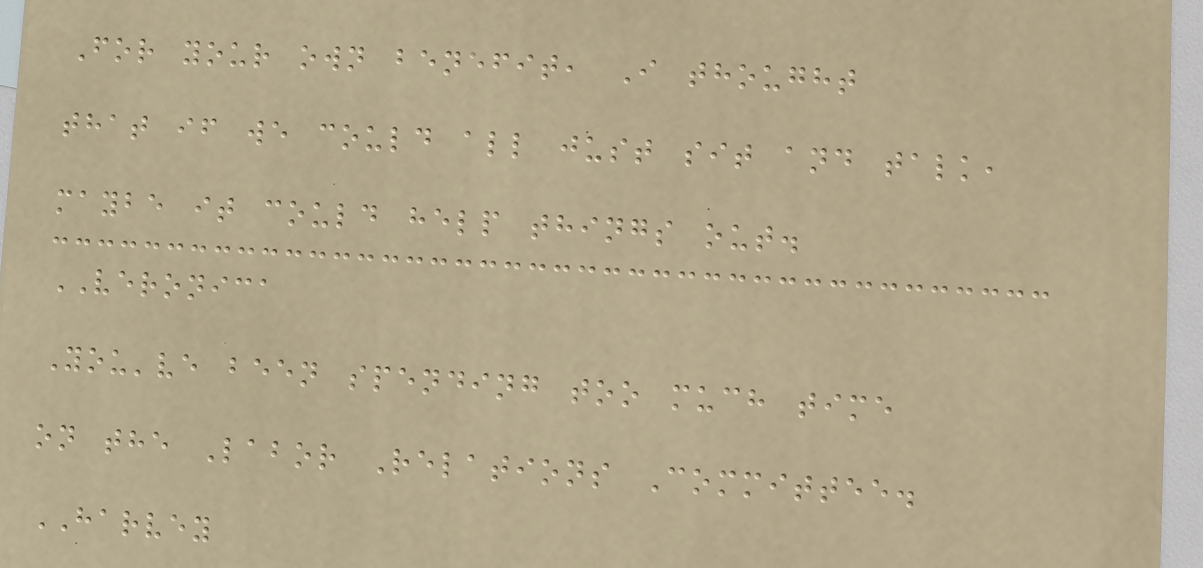For your own benefit, I thought
that if we could all just sit and talk,
maybe it could help things out.
VERONICA
You've been spending too much time
on the Labor Relations Committee.
HARVEY
